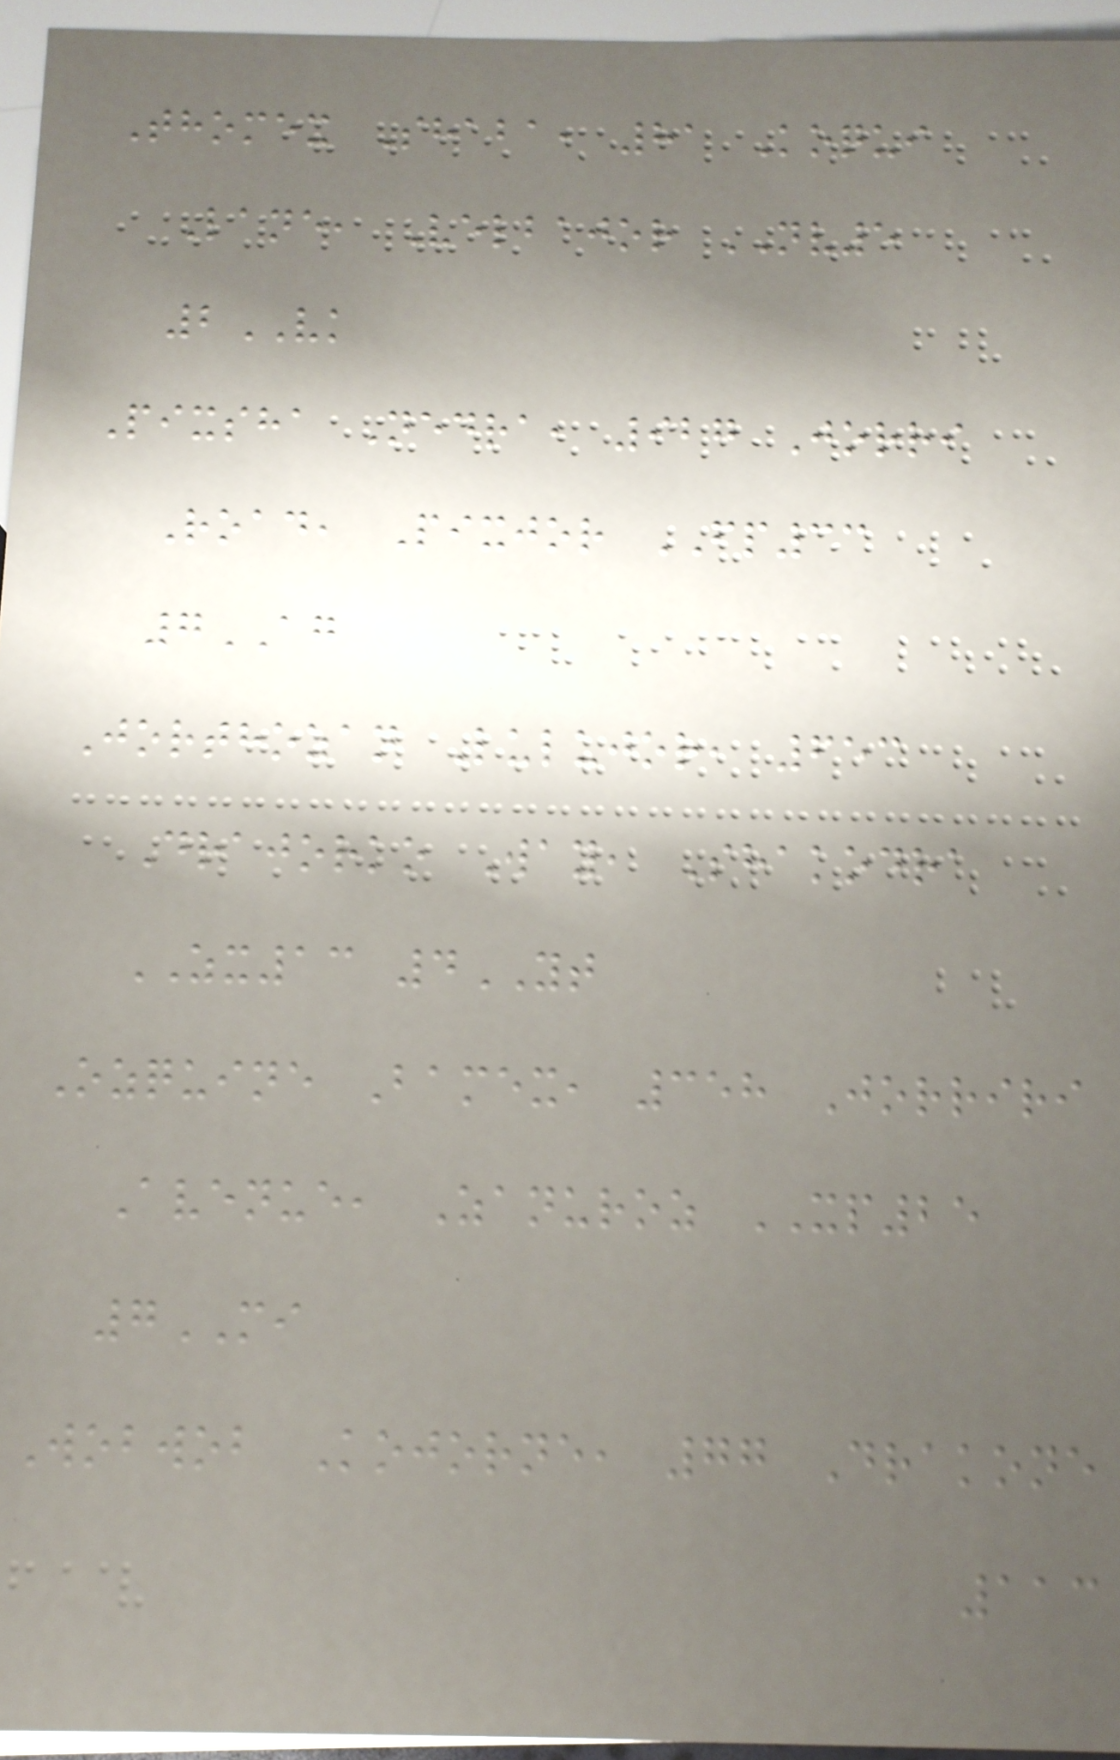Thomex Shaba, 81 Koqui
Lane, Velbajor NV5
2VK
Pixsha Nedra, 927 Jorri
Road, Pixjor FP33
7AG
Jorthozan Lulujor, 653
Drajorko Way, Shakodra
ZX13 4YT
Ozquine Bamex, 358 Jorriri
Avenue, Zanuroz XP25
7MI
Wobwob Kojorne, 77 Drakone
113
